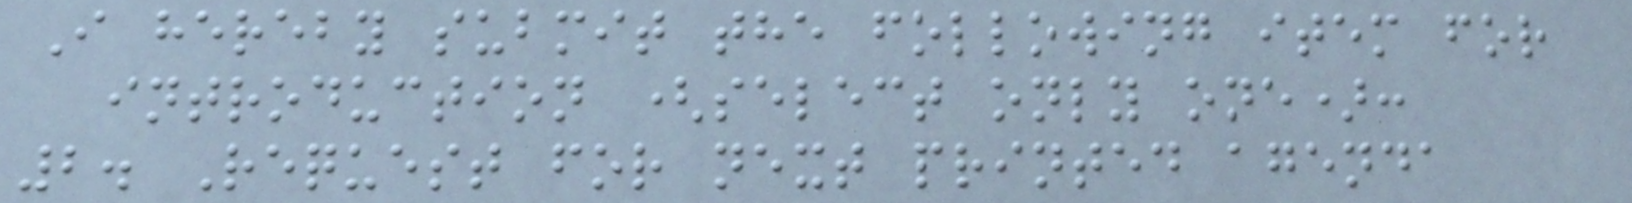I hereby submit the following item for
introduction (select only one):
2. Request for next printed agenda
